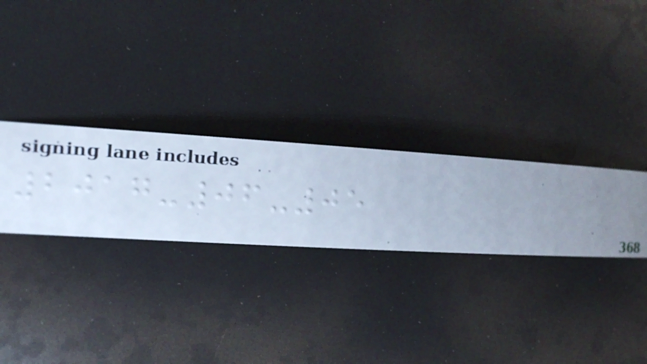2017-06-05
